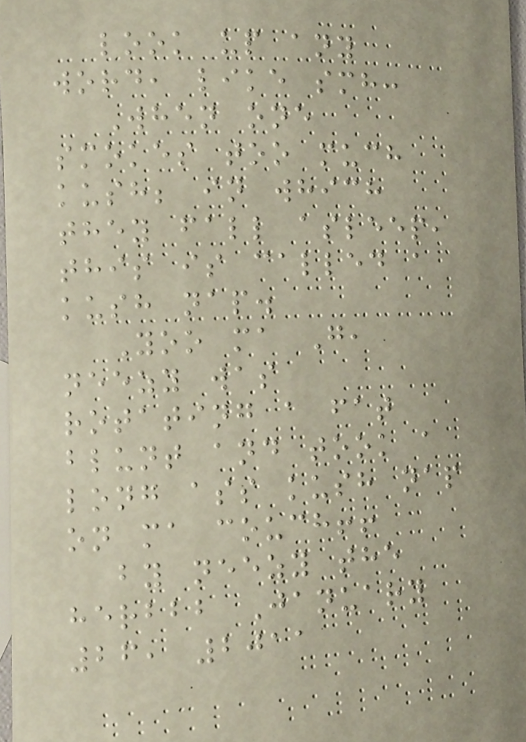look up any
word, like smh:
When one
smokes too much
kush; in which
they fall asleep,
this is called a
kush nap.
Yoo ma G,
neezy was
rotating a fat
blunt and took a
long ass kush nap
on ma couch!!
by neezy the
herbbb January
26, 2011
